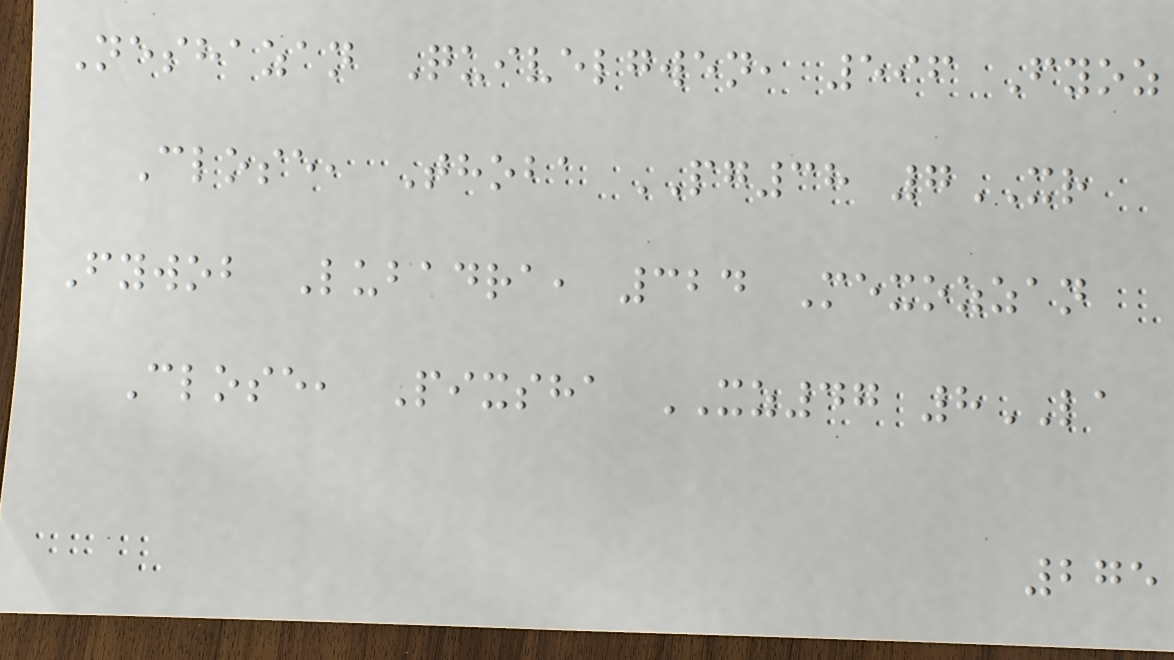Neshazan Quivelgwen, 596 Fyoz
Close, Thoba PG38 7XR
Fywob Lubadra, 324 Mexozzan
Close, Pixsha XZ47 8LA
275
